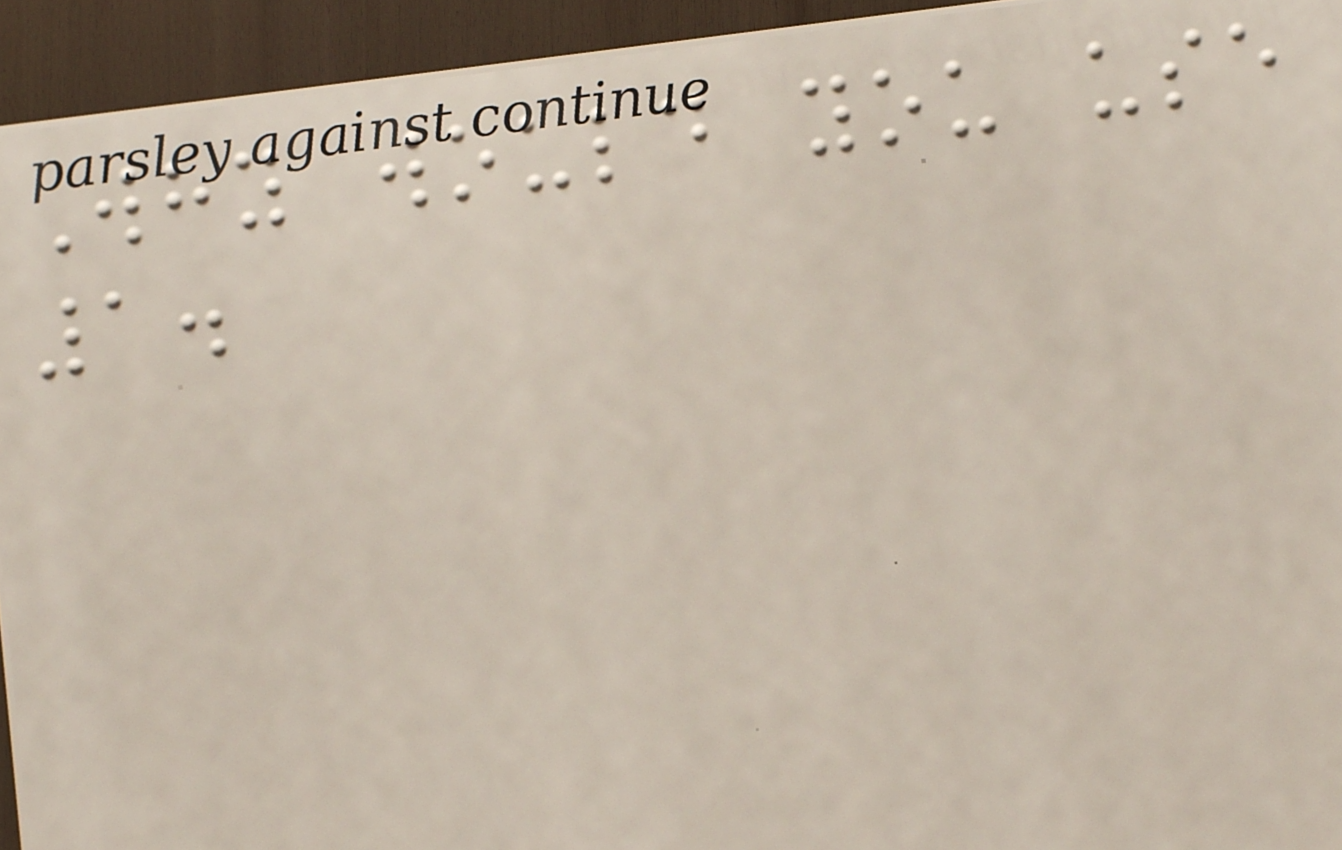Why would you use
1.
